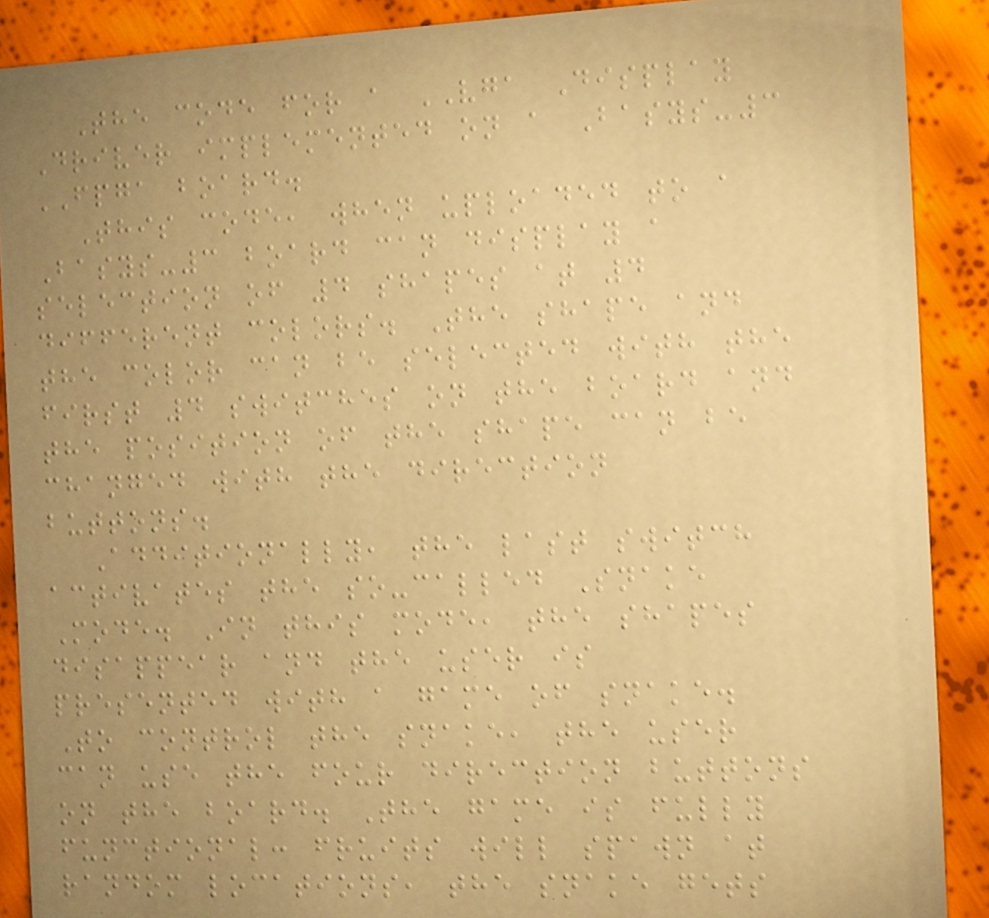The code for a VGA Display
Driver implemented on a Basys-3
FPGA board.
This code, when uploaded to a
Basys-3 board can display a
selection of 4 shapes at 4
different colors. The shape and
the color can be selected with the
first 4 switches on the board and
the position of the shape can be
changed with the direction
buttons.
Additionally, the last switch
activates the so-called Snake
Mode. In this mode, the shapes
disappear and the user is
presented with a game of snake.
To control the snake, the user
can use the four direction buttons
on the board. The game is fully
functional: fruits will spawn at
random locations, the snake gets
